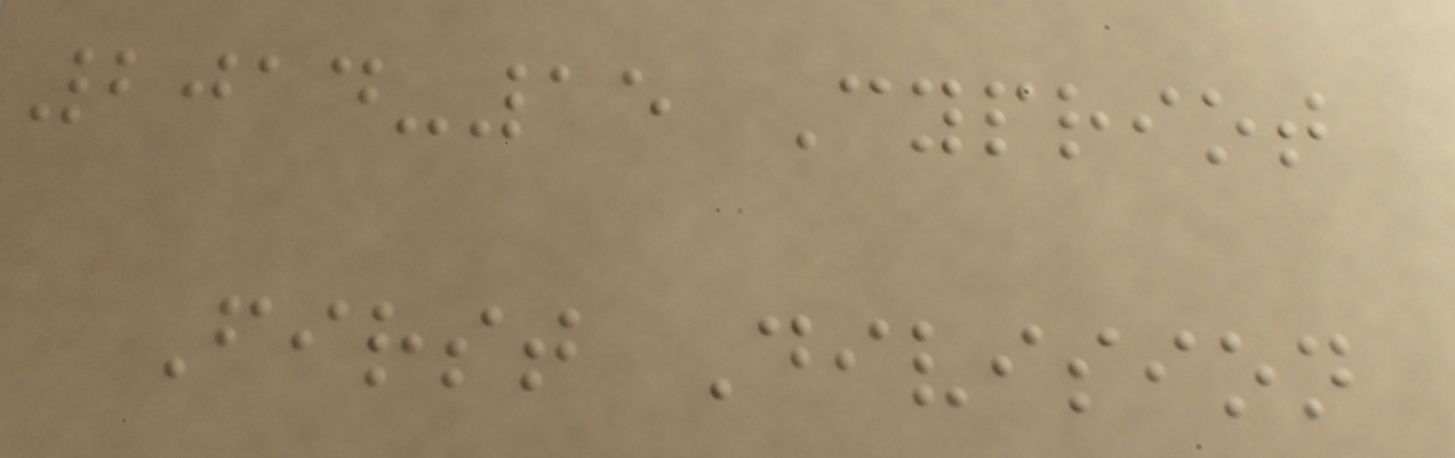2014-15 Cypriot
First Division
